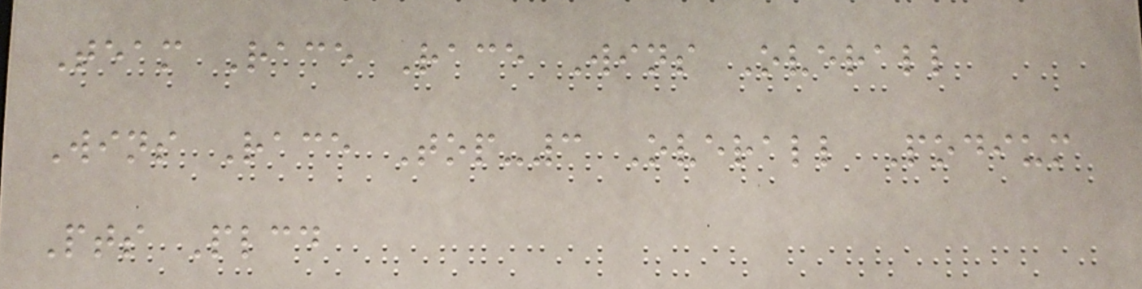Team Race Race Wins Overall
Wins Race Top-3 Overall Podium
Pts Plcd
